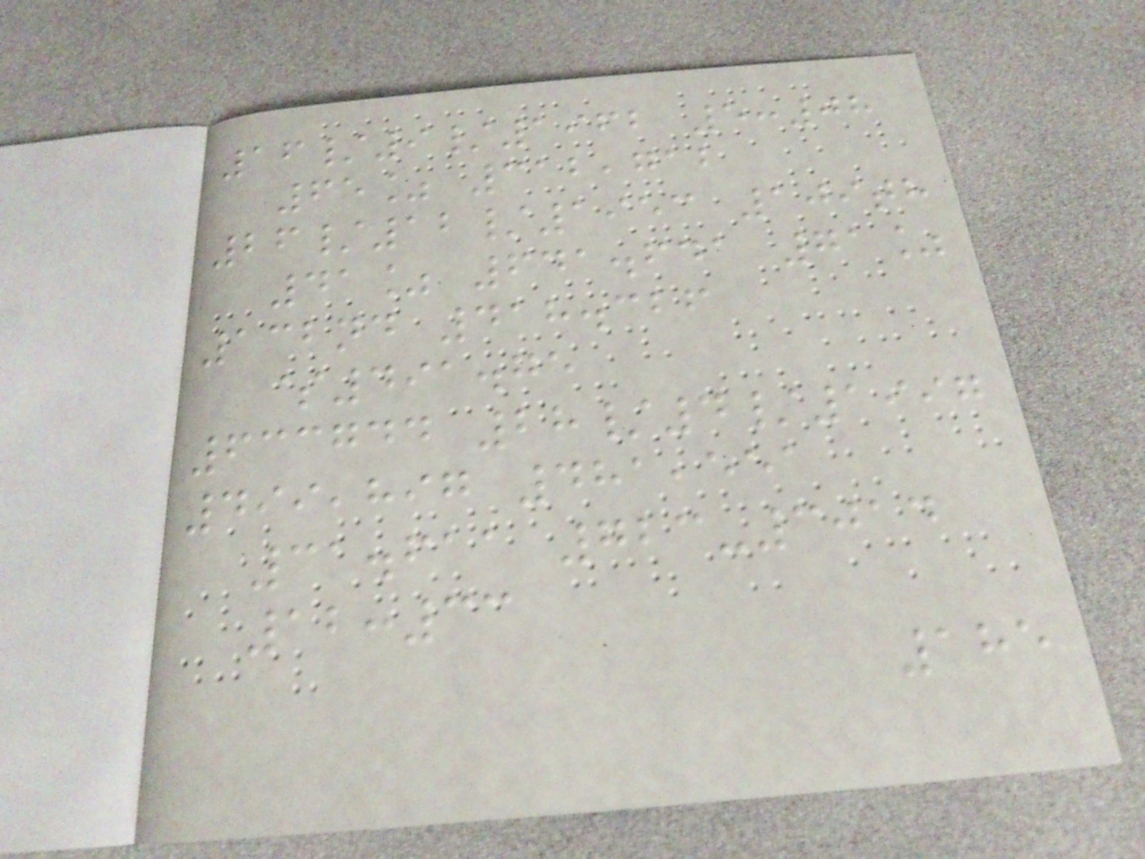16/9/1962 5:08
65% 312,712
26/12/1953 109th
41% 641.641 71%
132nd 418.326
$491.75
633744 28/4/1997
499,897 481,551
31.611 723-3014
12:33
185
